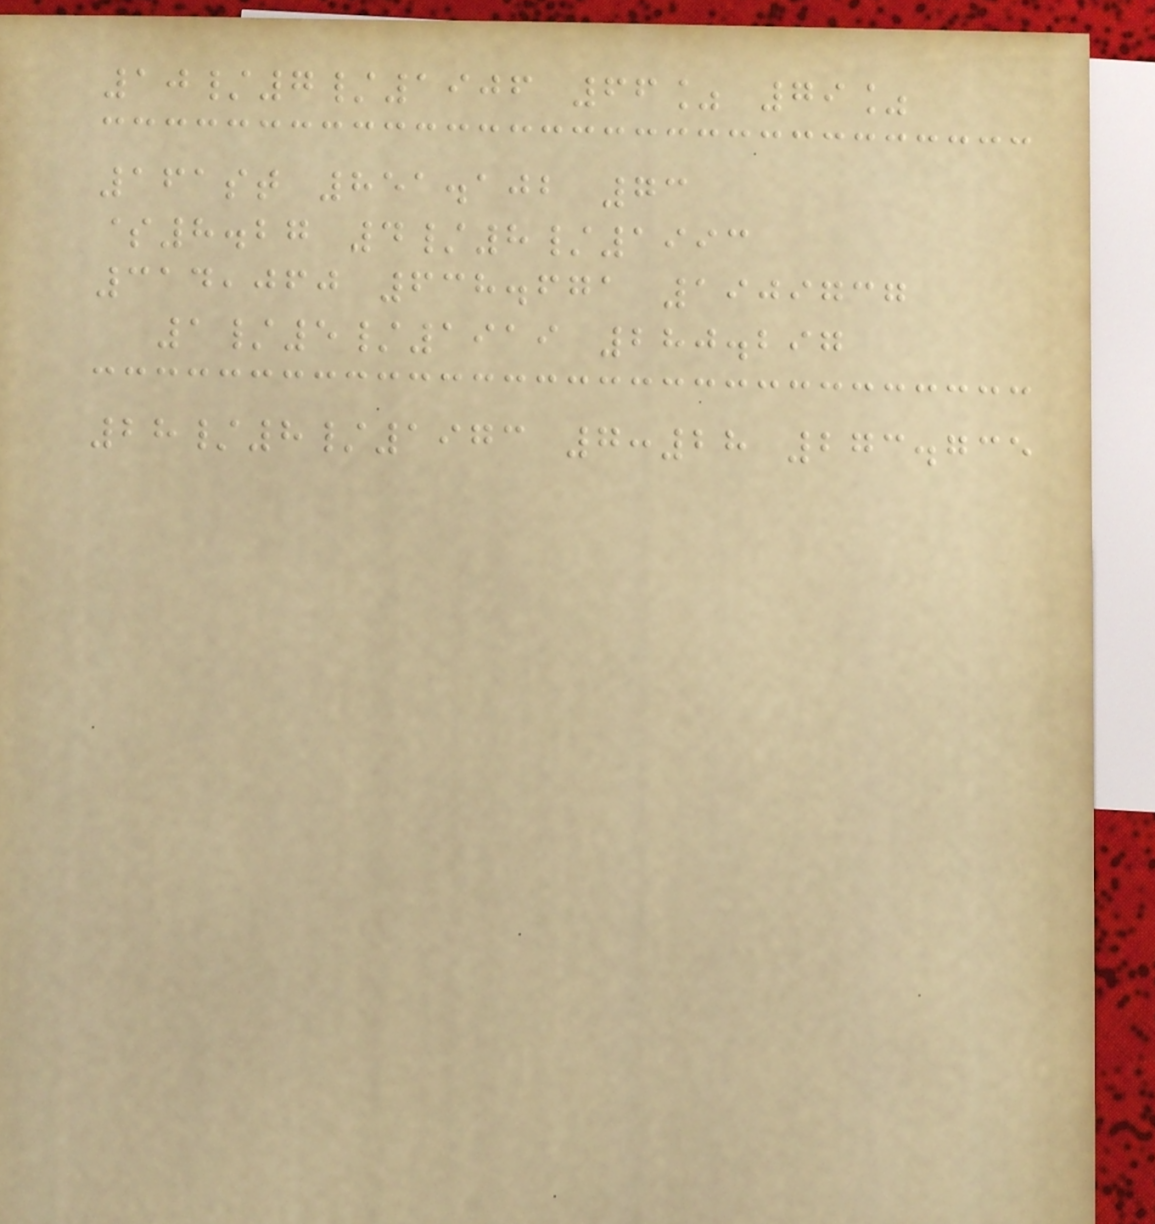10/7/1906 66% 79%
161st 851.102 73
$8.27 4/8/1993
314,060 638.671 1909737
1/5/1919 280.297
28/8/1973 7:28 273.735
